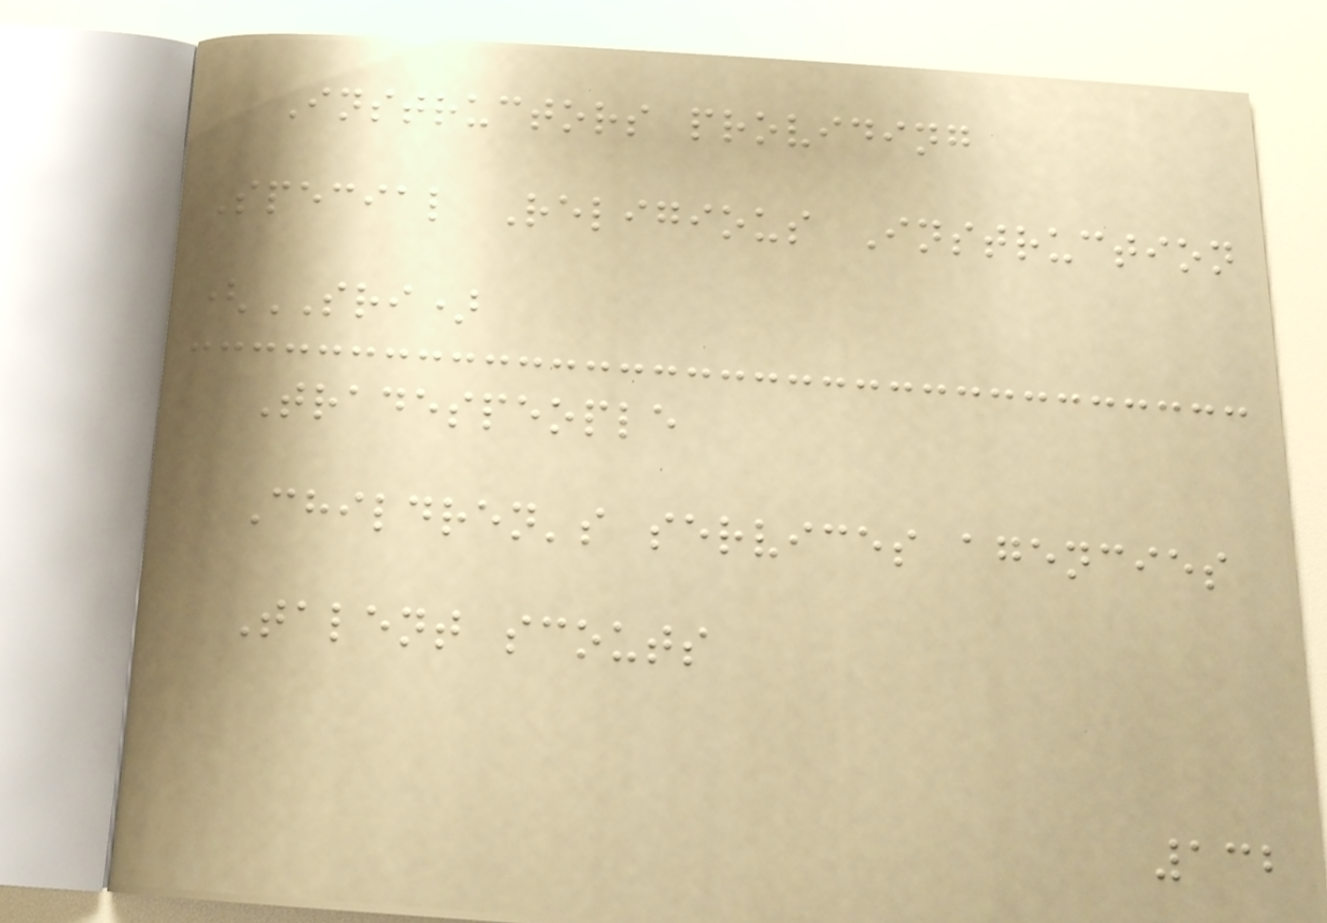Instructors providing
Special Religious Instruction
(SRI)
Tradespeople
Children's services agencies
Talent scouts
132
